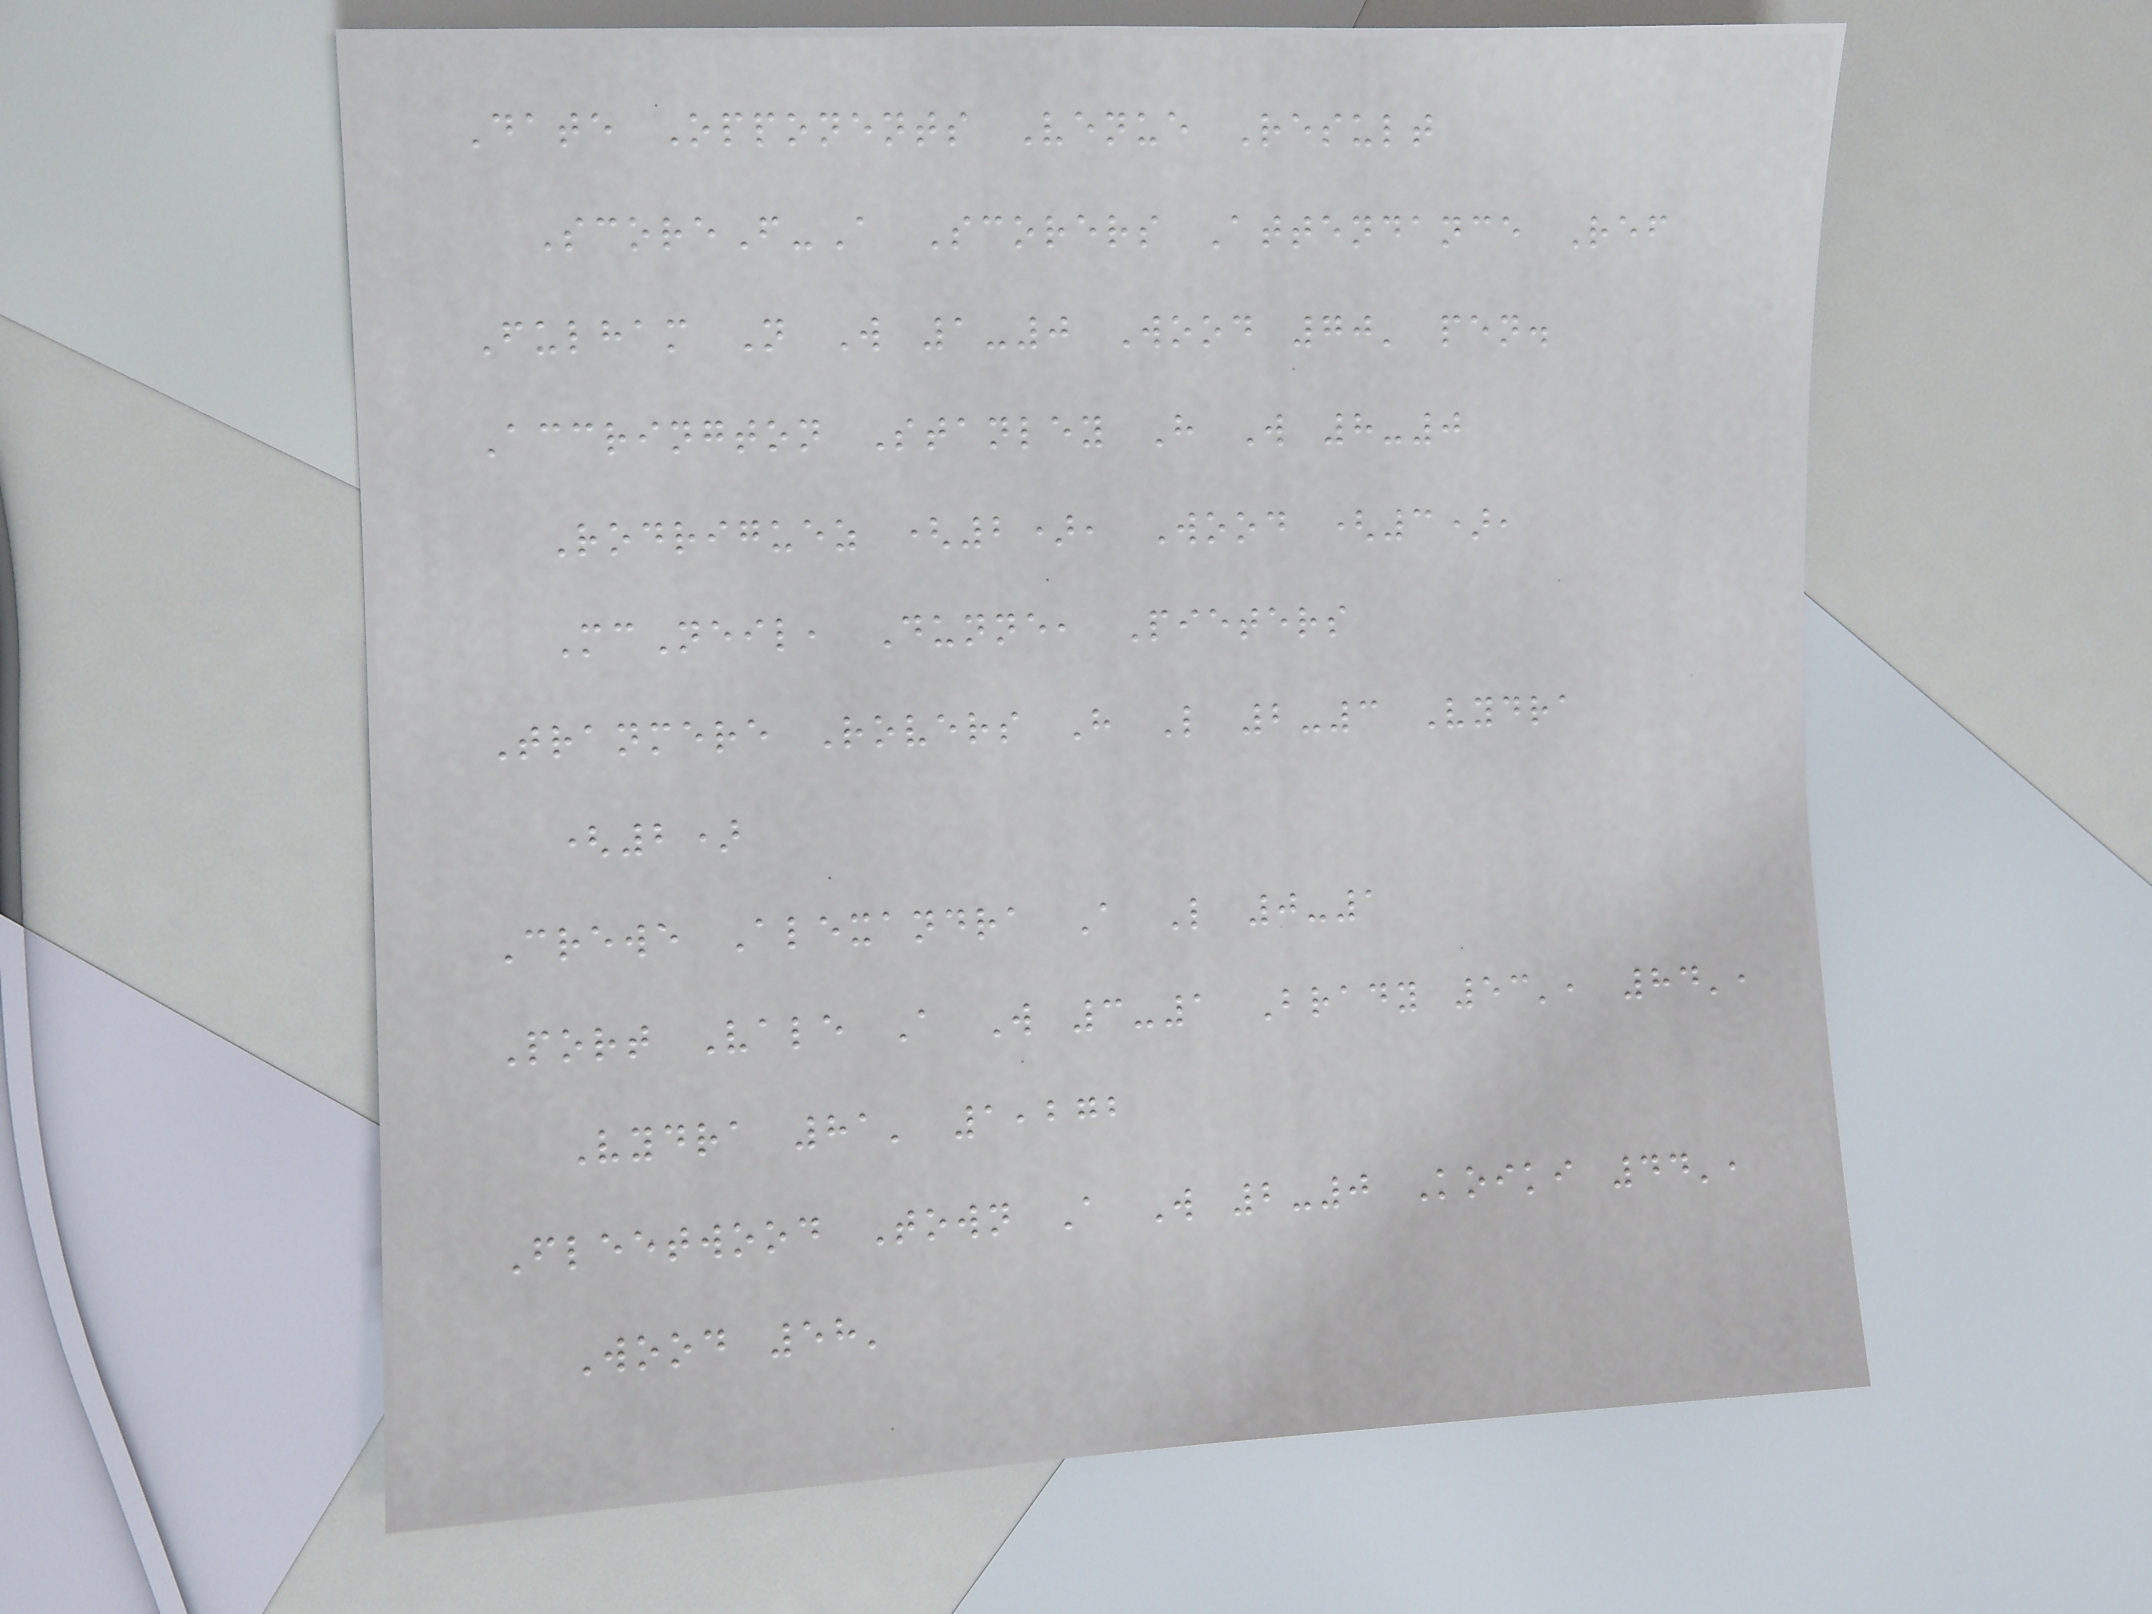Date Opponents Venue Result
ScoreF-A Scorers Attendance Ref
Fulham N W 1-0 Wood 70' pen.
Accrington Stanley H W 8-0
Rodriguez (2), Wood (3),
McNeil, Dunne, Pieters
Tranmere Rovers H L 2-3 Vydra
(2)
Crewe Alexandra A L 0-1
Port Vale A W 3-1 Brady 53', 84',
Vydra 81' 1,272
Fleetwood Town A W 2-0 Koiki 44',
Wood 58'
